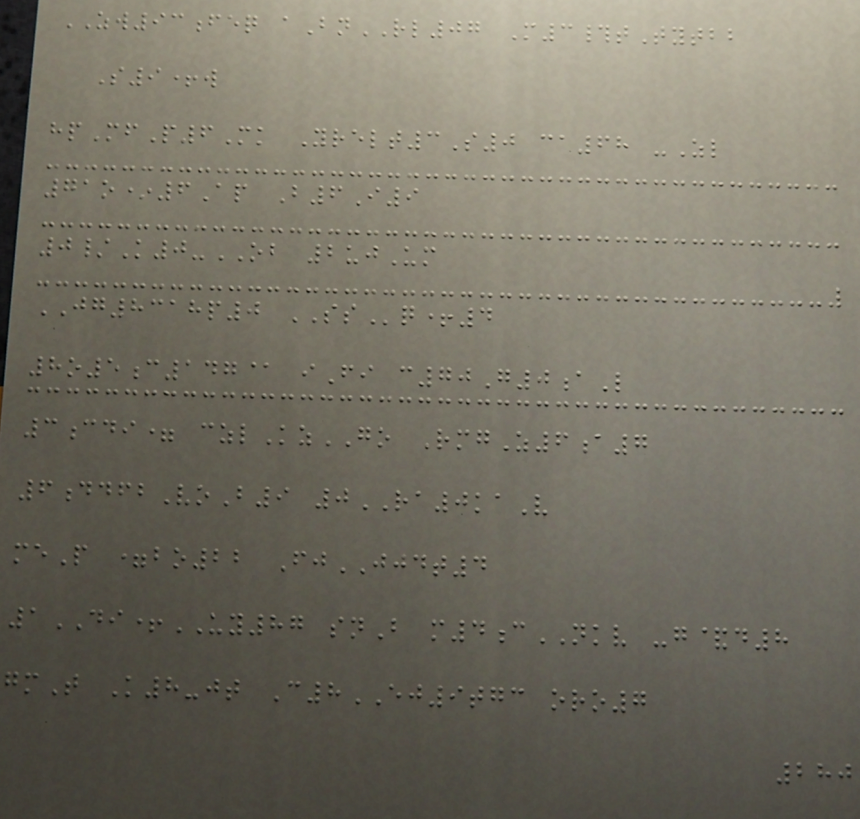ZW93feq aBnRL07 M3#tTytbb
S9+w
hpMfP6Mk Yrelt3S0 ca68 -Zl
71o*6Ap B6I9
0/K0-OB 2ujUm
JG8318p0 SSq+4
8o5c147@ iFi c70G0aL
3cdi= czlKzGO RmgZ6a7
6ddfbVoB9 0RA0kaV
meP =bo22 FjJJDT4
1DI+UY87 snB m4cNKV -g&d8
gmT K8-jt C8EJ9tgc oro7
280
